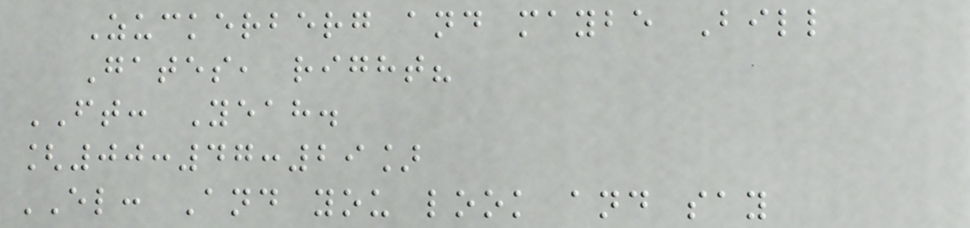Zuckerberg and maybe Bill
Gates, right?
FT: Yeah.
[00:47:29]
EL: And you look and say
